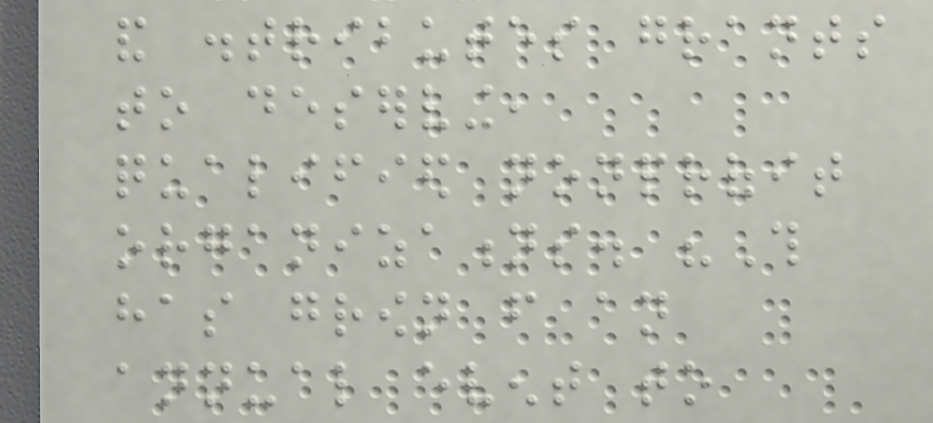and distributes grants
to deserving,
qualified nonprofit
organizations. "This
has grown from an
annual event to
